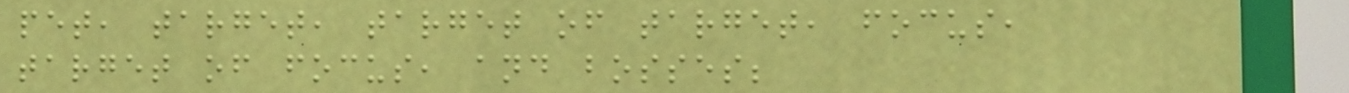pet, target, target of target, focus,
target of focus, and bosses;
